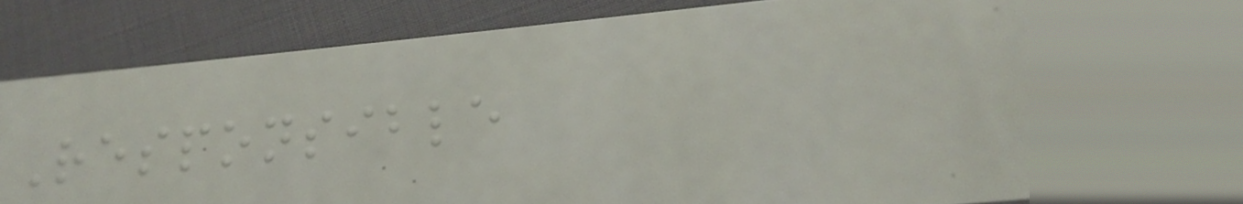Responsible
